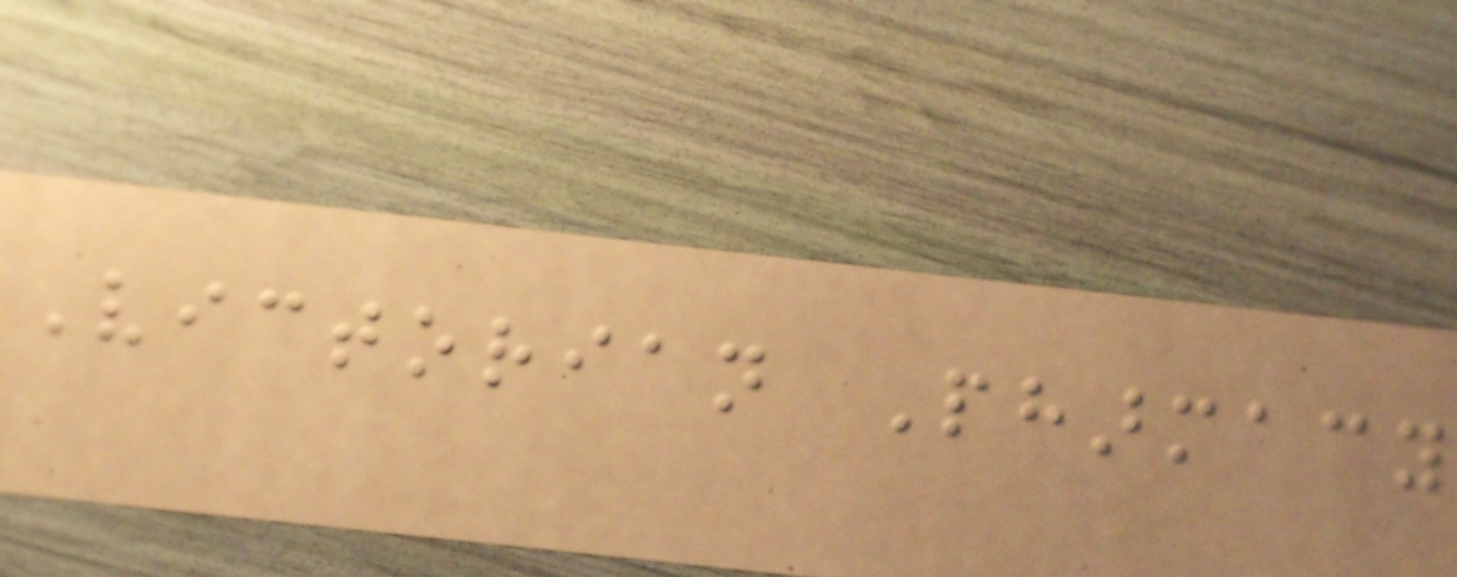Victorian Pharmacy
